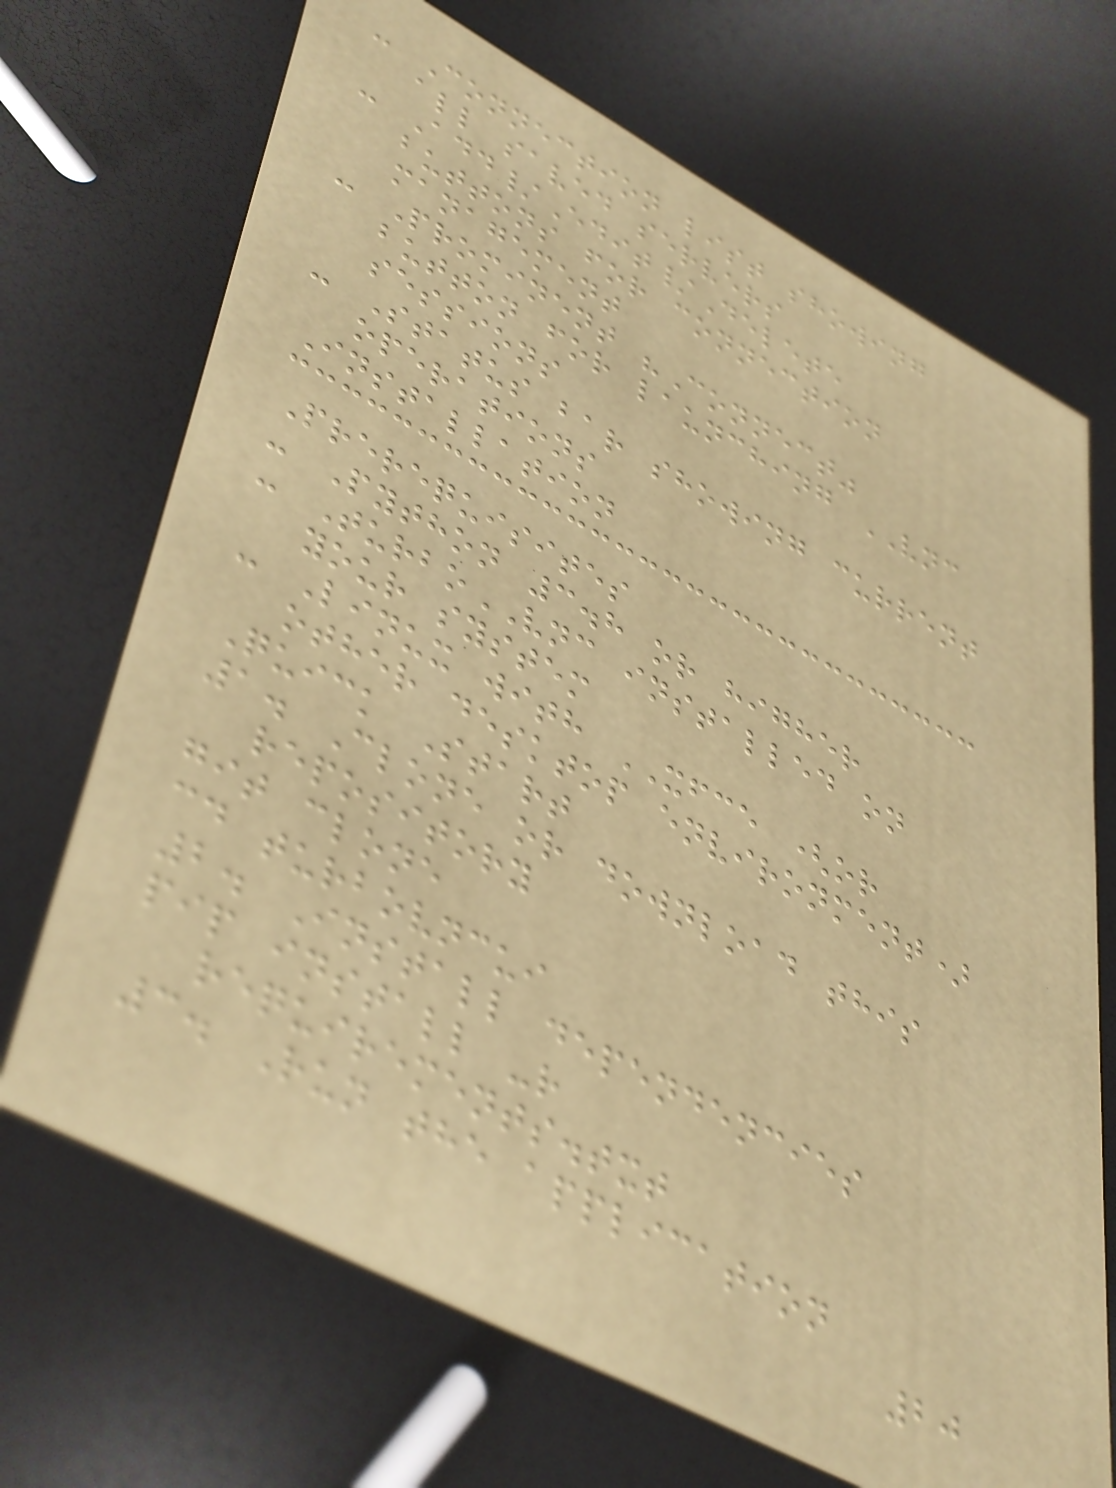- Connection list showing
all saved servers
- Add/Edit/Delete
buttons for connection
management
- Prominent "Connect"
button for launching VNC
sessions
- Status bar showing current
operations
Installation
Prerequisites
- Python 3.8 or higher
- TurboVNC installed on
your system
- Linux with XFCE (or
other desktop environment)
Quick Start
1. Clone or download this
repository
git clone
cd turbovncui
2. Install dependencies
pip install -r
requirements.txt
3. Run the application
20
